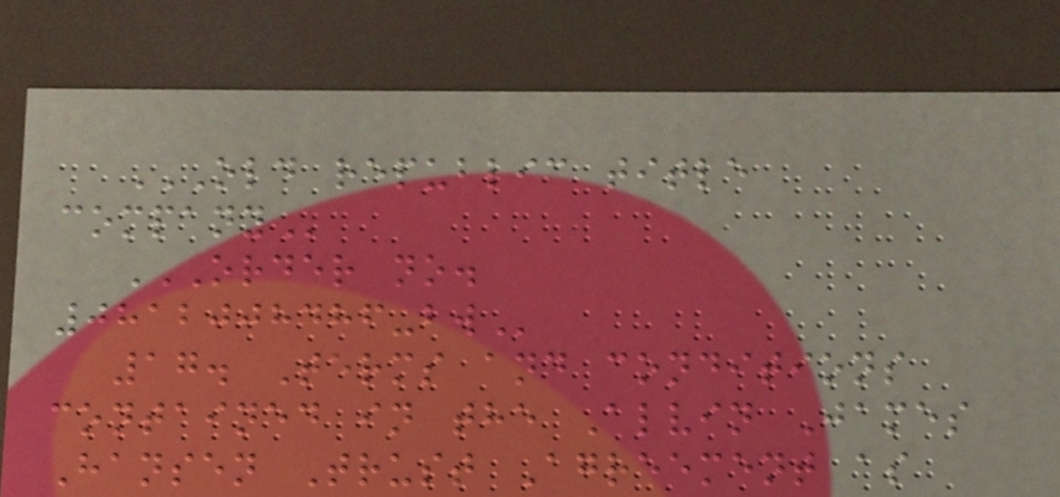OLD REPUBLIC TITLE
COMPANY
ORDER NO.
0812008486-BW
17. Terms and conditions
contained in the Alvin James
Hansen Trust Agreement as
